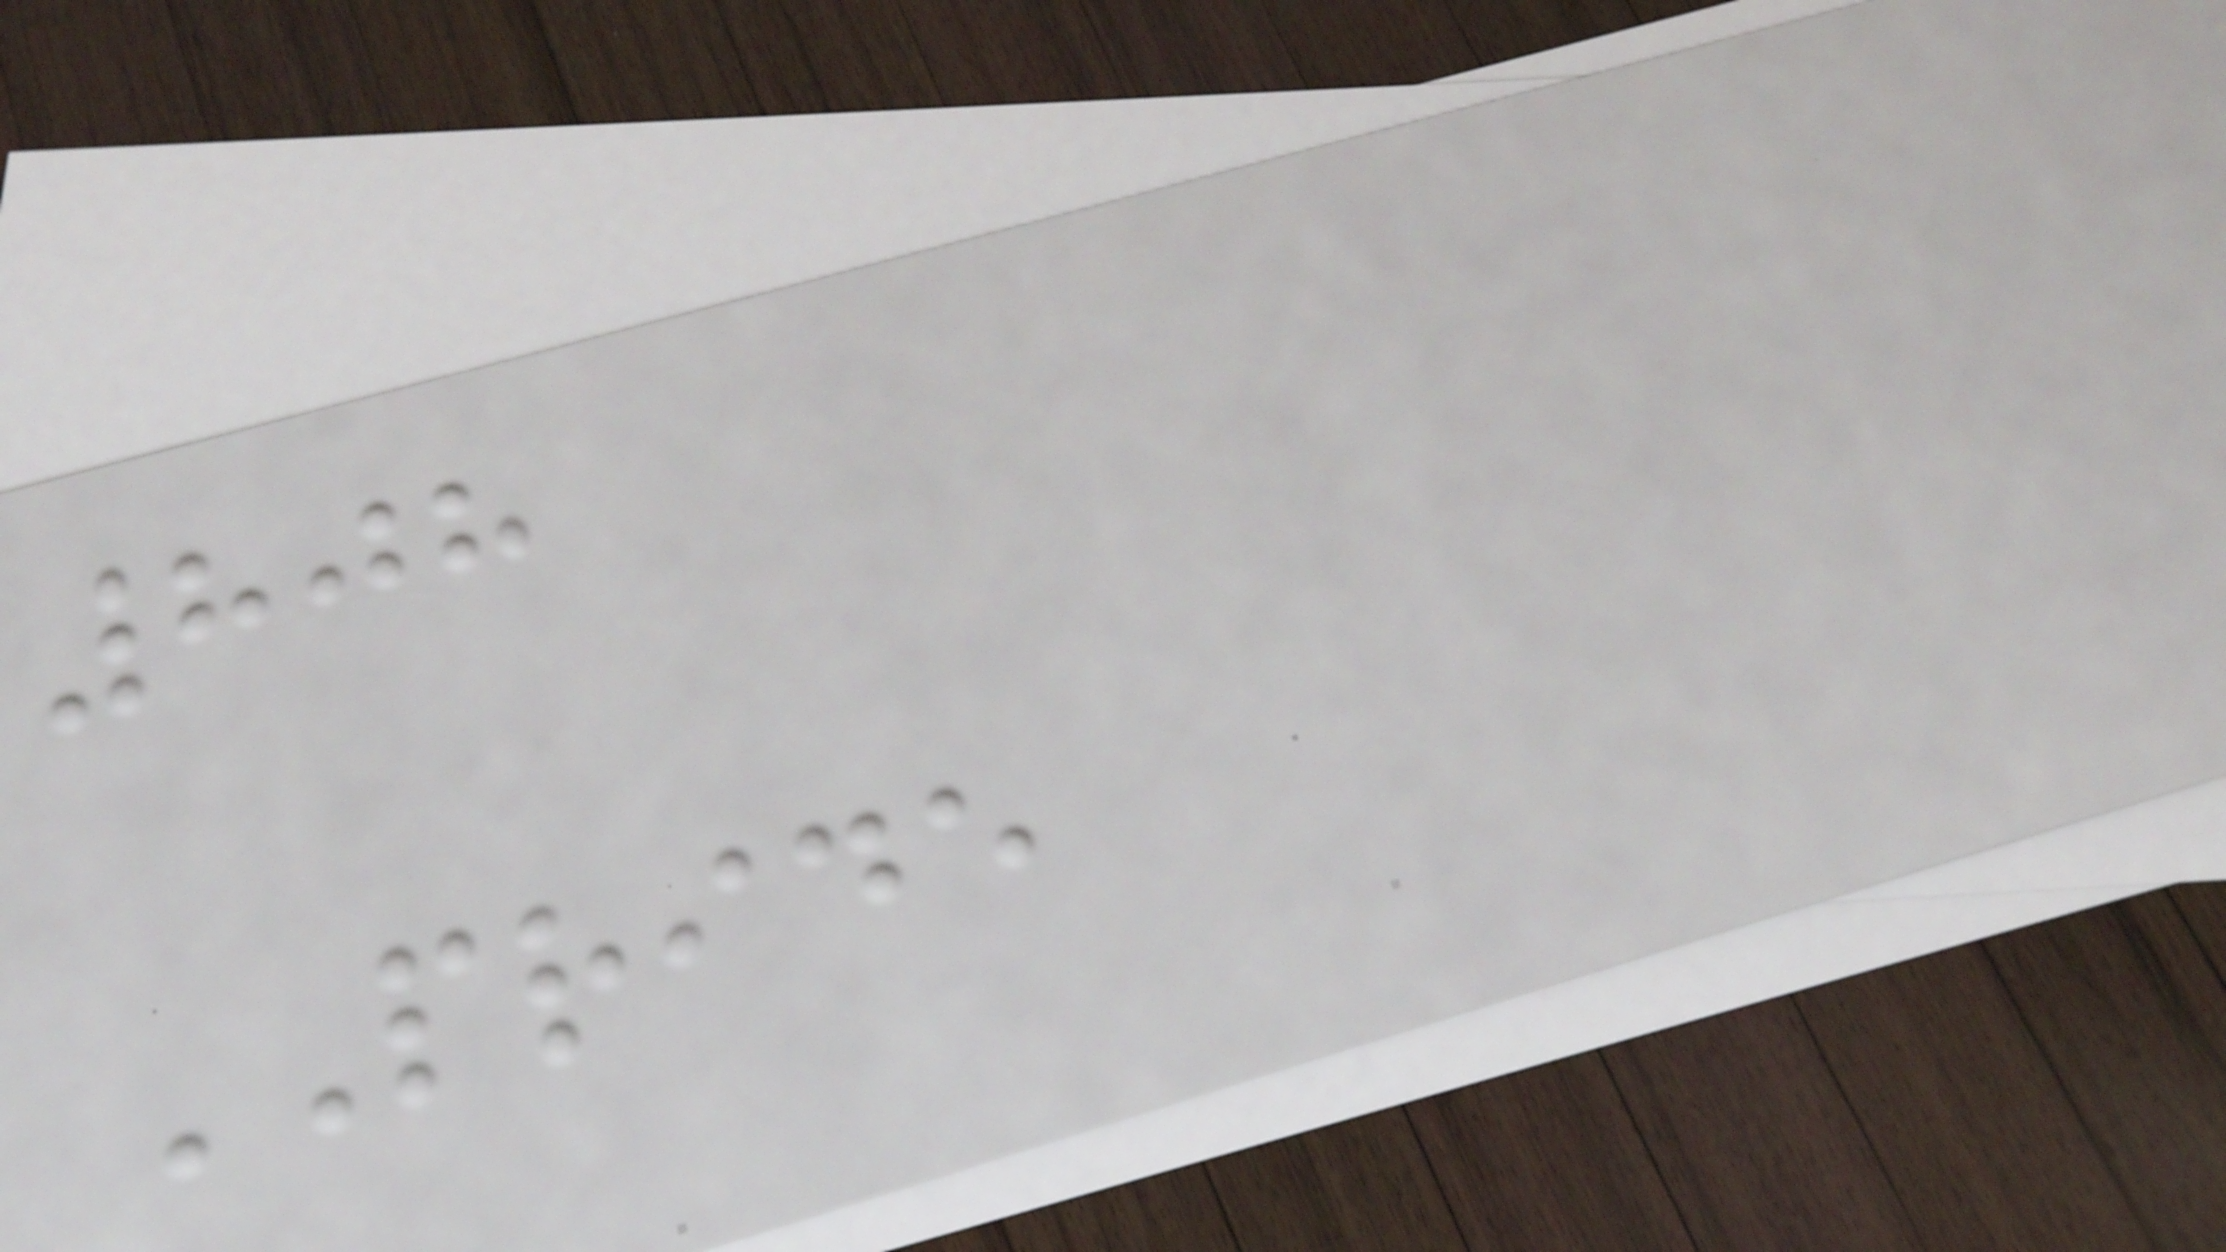808
PRIDE
